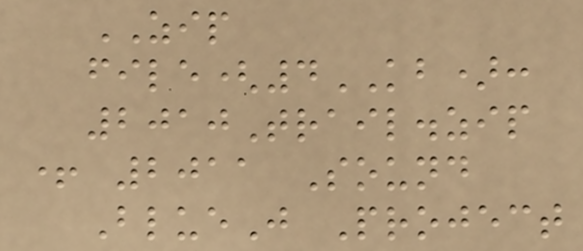ZIP
file(4KB):
2010Trail.zip
+ 2011 Sound
BlueJ Project
